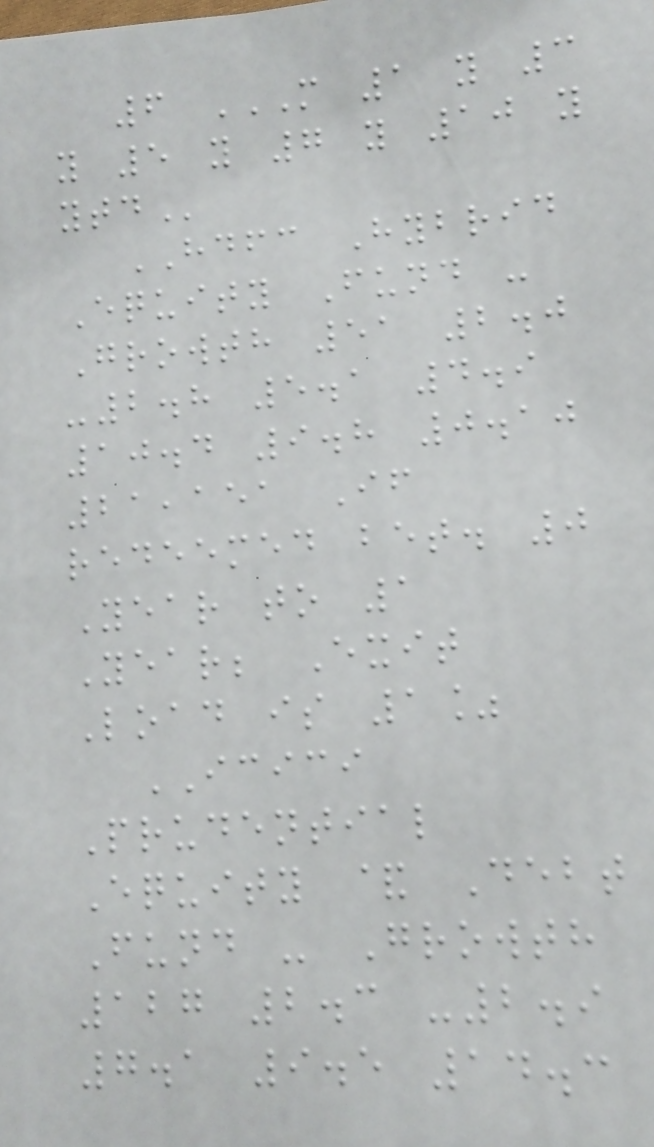6 M 1 Y 3
Y 5 Y 7 Y 10 Y
YTD
HDFC Hybrid
Equity Fund -
Growth 51 2.0
-2.8 5.1 4.9
10.4 9.8 0.10
21,151 If
redeemed bet. 0
Year to 1
Year; Exit
Load is 1%
ICICI
Prudential
Equity & Debt
Fund - Growth
127 2.3 -2.9
7.1 9.5 14.3
